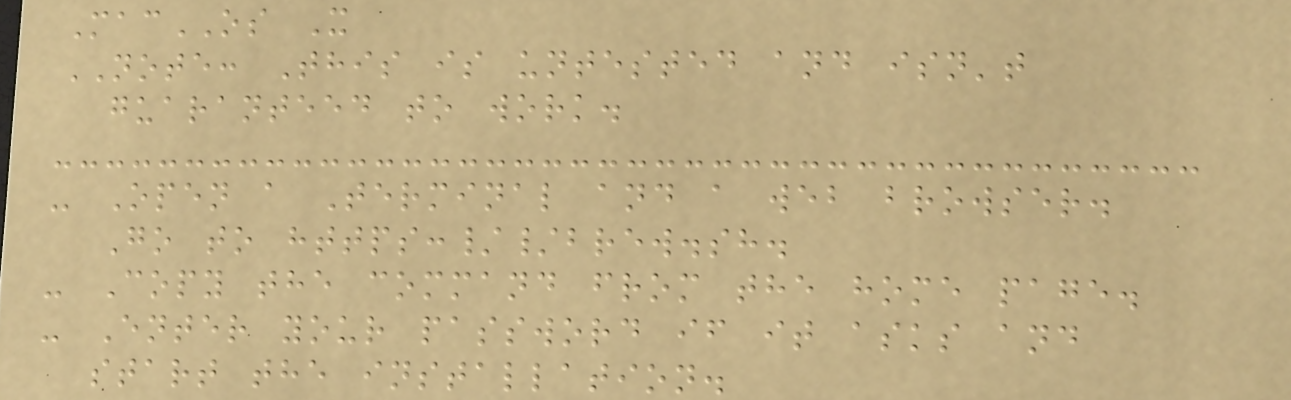MacOS X
NOTE: This is untested and isn't
guaranteed to work.
- Open a Terminal and a web browser.
Go to https://brew.sh.
- Copy the command from the home page.
- Enter your password if it asks and
start the installation.
